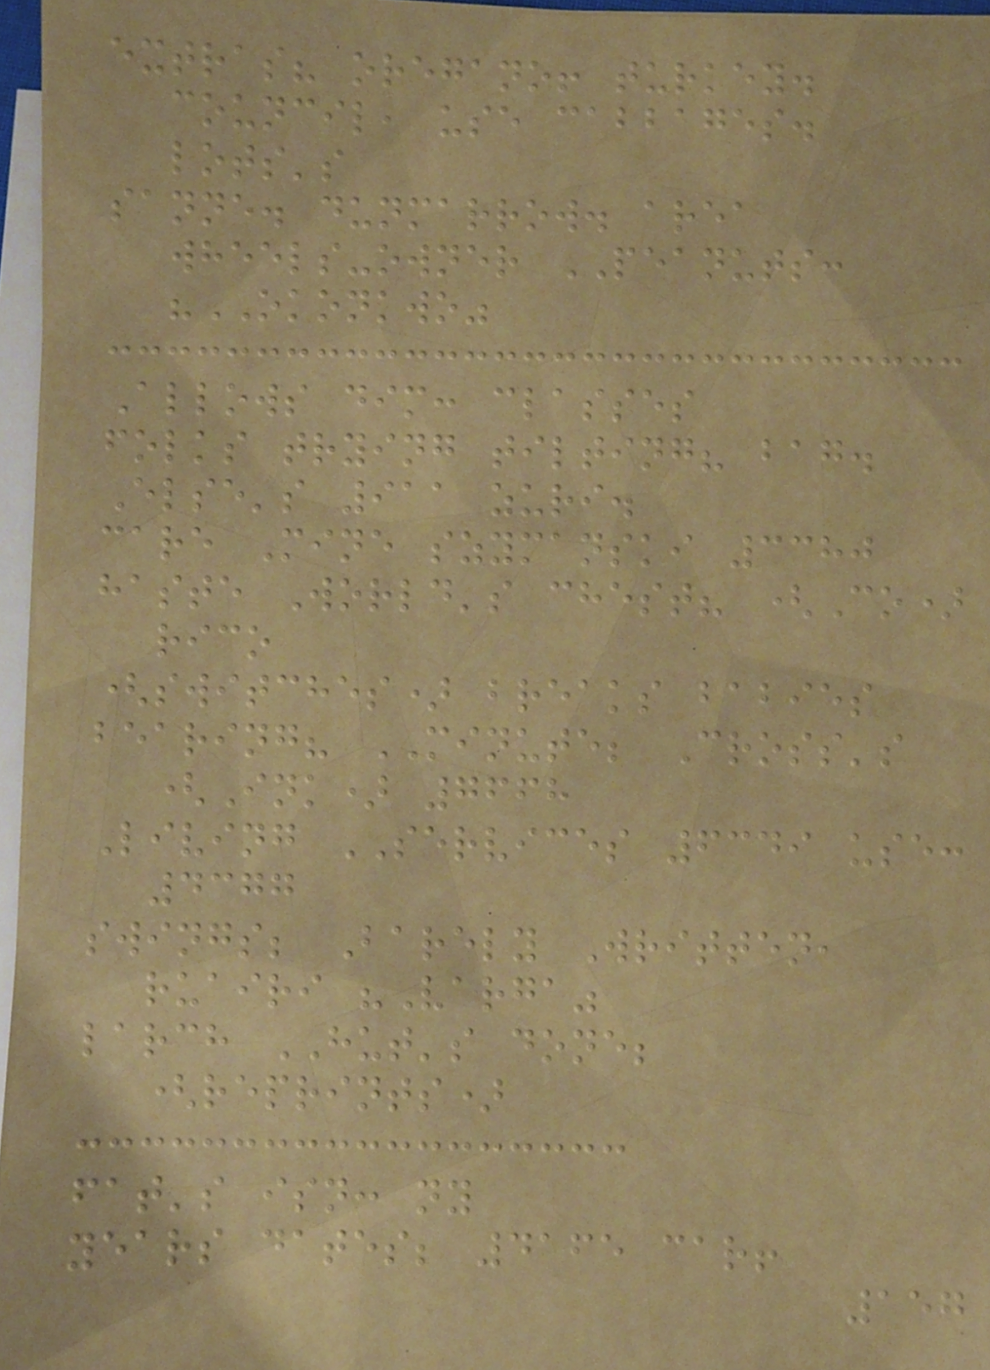extras? oregano! turkey.
council, use cabbages.
lots's
sanne. dunmarrow. area
wheels-owner PEANUTS:
"OKONKWO"
Allows dim: classes
folks trying tilting? bag.
Else's 911 zuri.
care Mine szymanski 3380
haste World's chest? (Co)
rico
(switches) breaks babies
bearing? MINUTE; Cross's
(Ink) 7668
Living SERVICES 6349 use:
4377
swings; Barely Written,
ruairi "Varga"
larch HUT's done;
(reprints)
fat's isn: ny
years dates; 4165 car!
157
